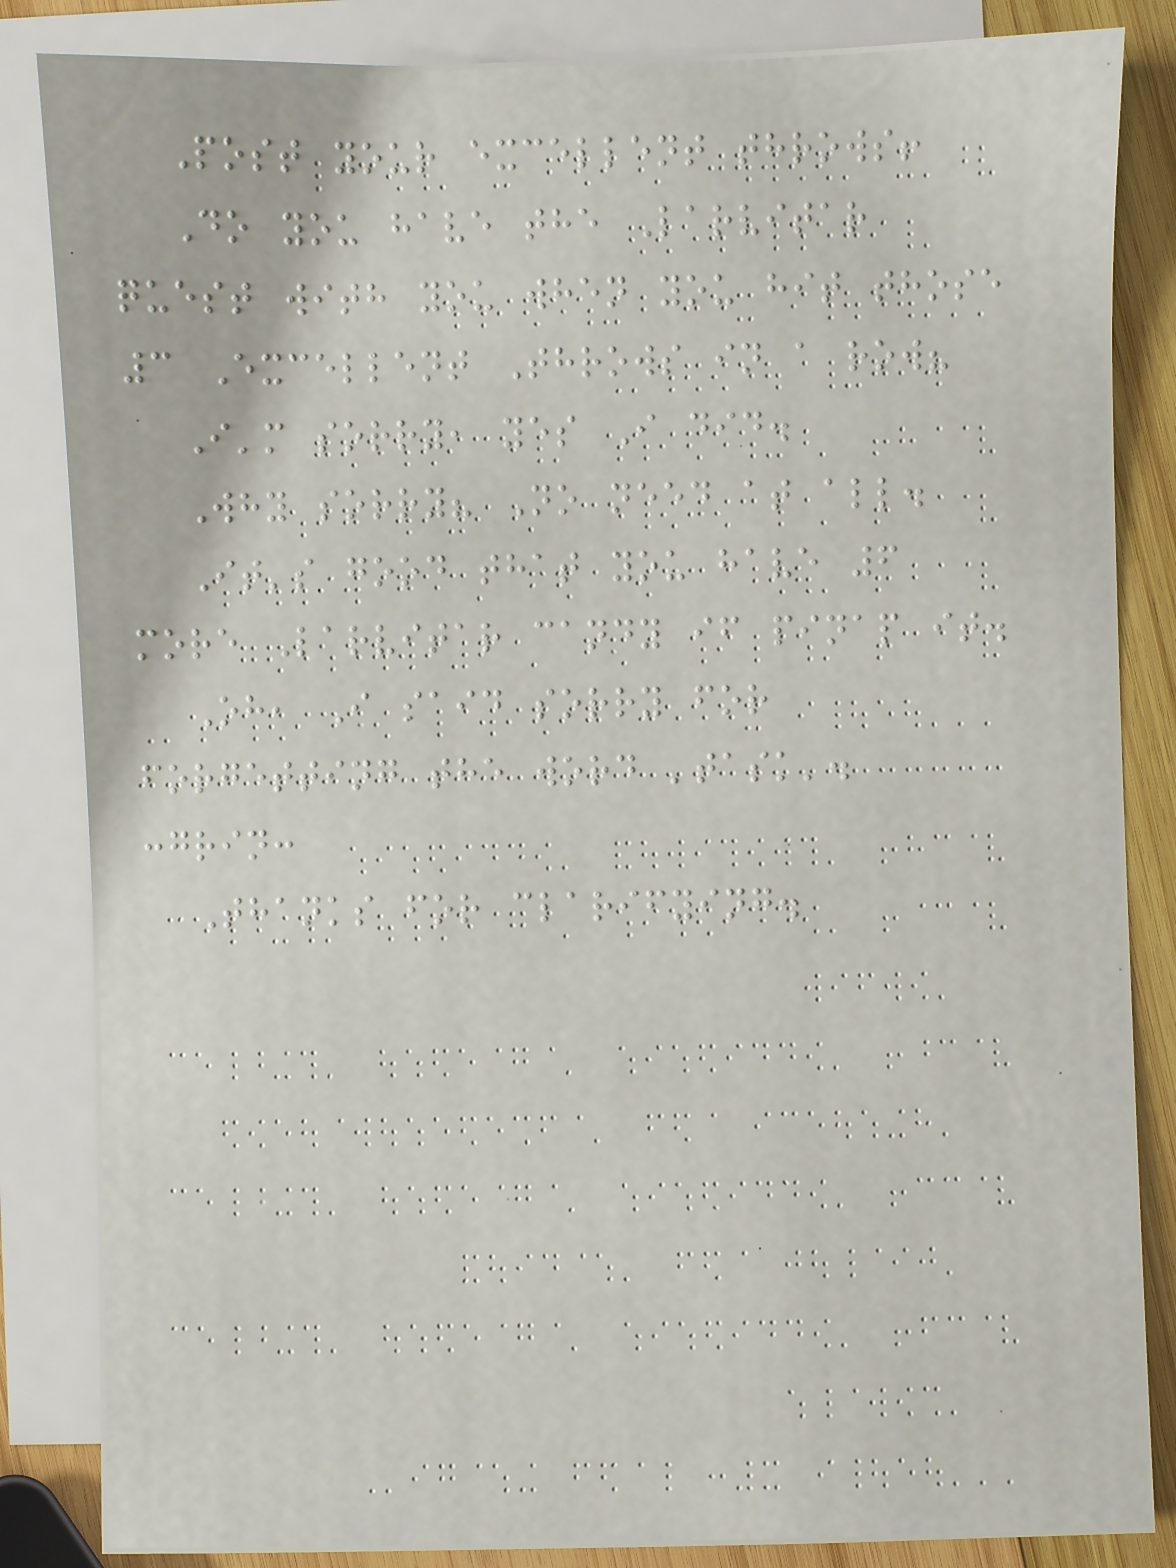Post your excellent throws!
Do you have the Larvitar
quest with you when you hit those
3 Excellent Throws in a row?
I'm sorry, yes I did.
Why sorry? No need at all.
It's good that you have 6
more Larvitar candy if pinap it.
Oh, I said sorry for
forgetting the word 'task'.
:grin:
Thanks for clarifying.
